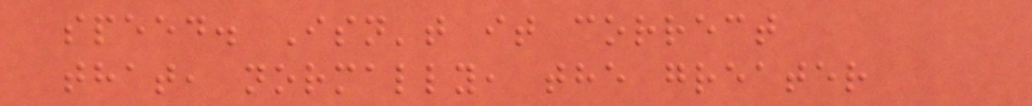speed. Isn't it correct
that, normally, the greater
